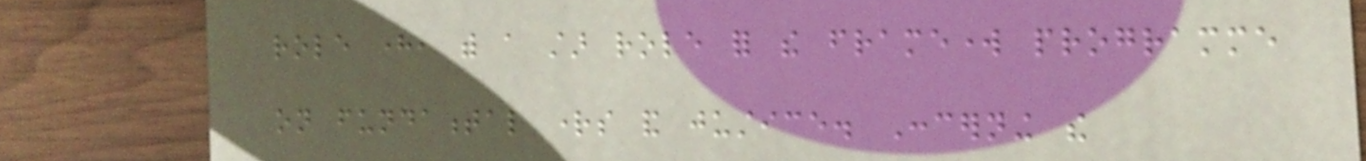role here, with a star role for the framework programme
on fundamental rights and justice. Concerning the
